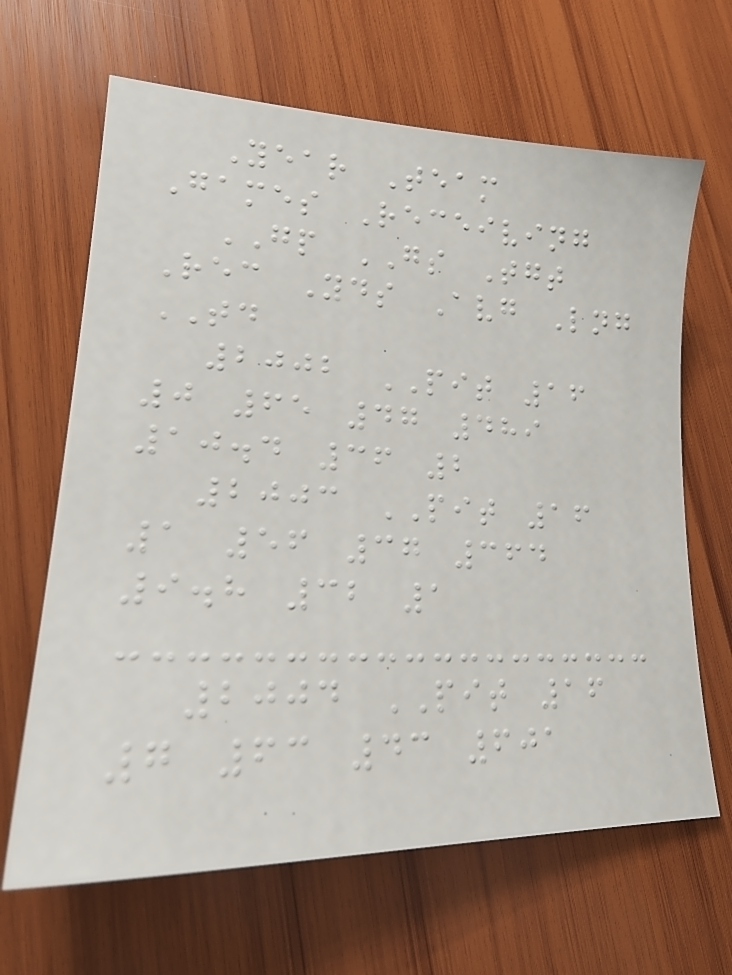Year Team
Games Receiving
GP GS Tgt
Rec Yds Avg Lng
TD
2002 PIT 16
0 65 47 489
10.4 36 2
2003 PIT 16
1 56 37 364
9.8 32 1
2004 PIT 16
7 63 43 601
